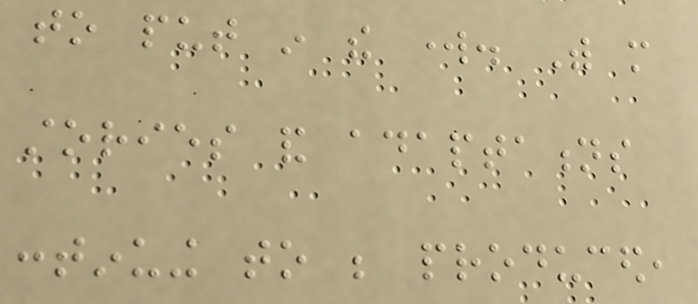to put in the work. With more
stories and adaptations
continuing to be produced,
